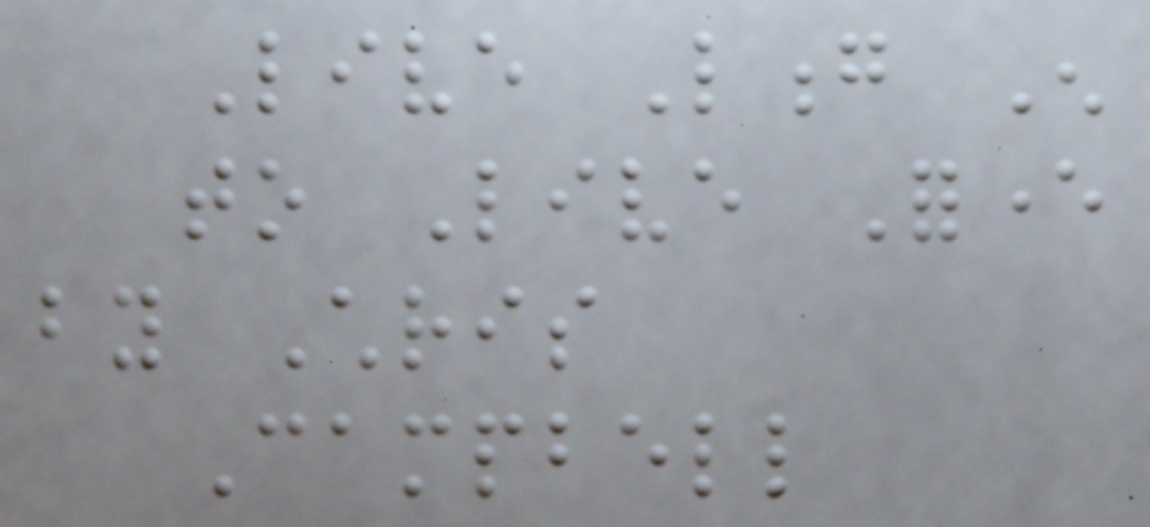Live Long Enough
to Live Forever
by Chris
Campbell
